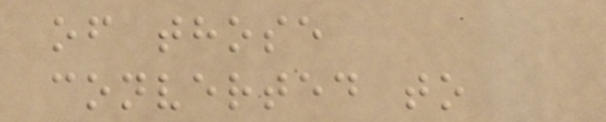of those
converted to
